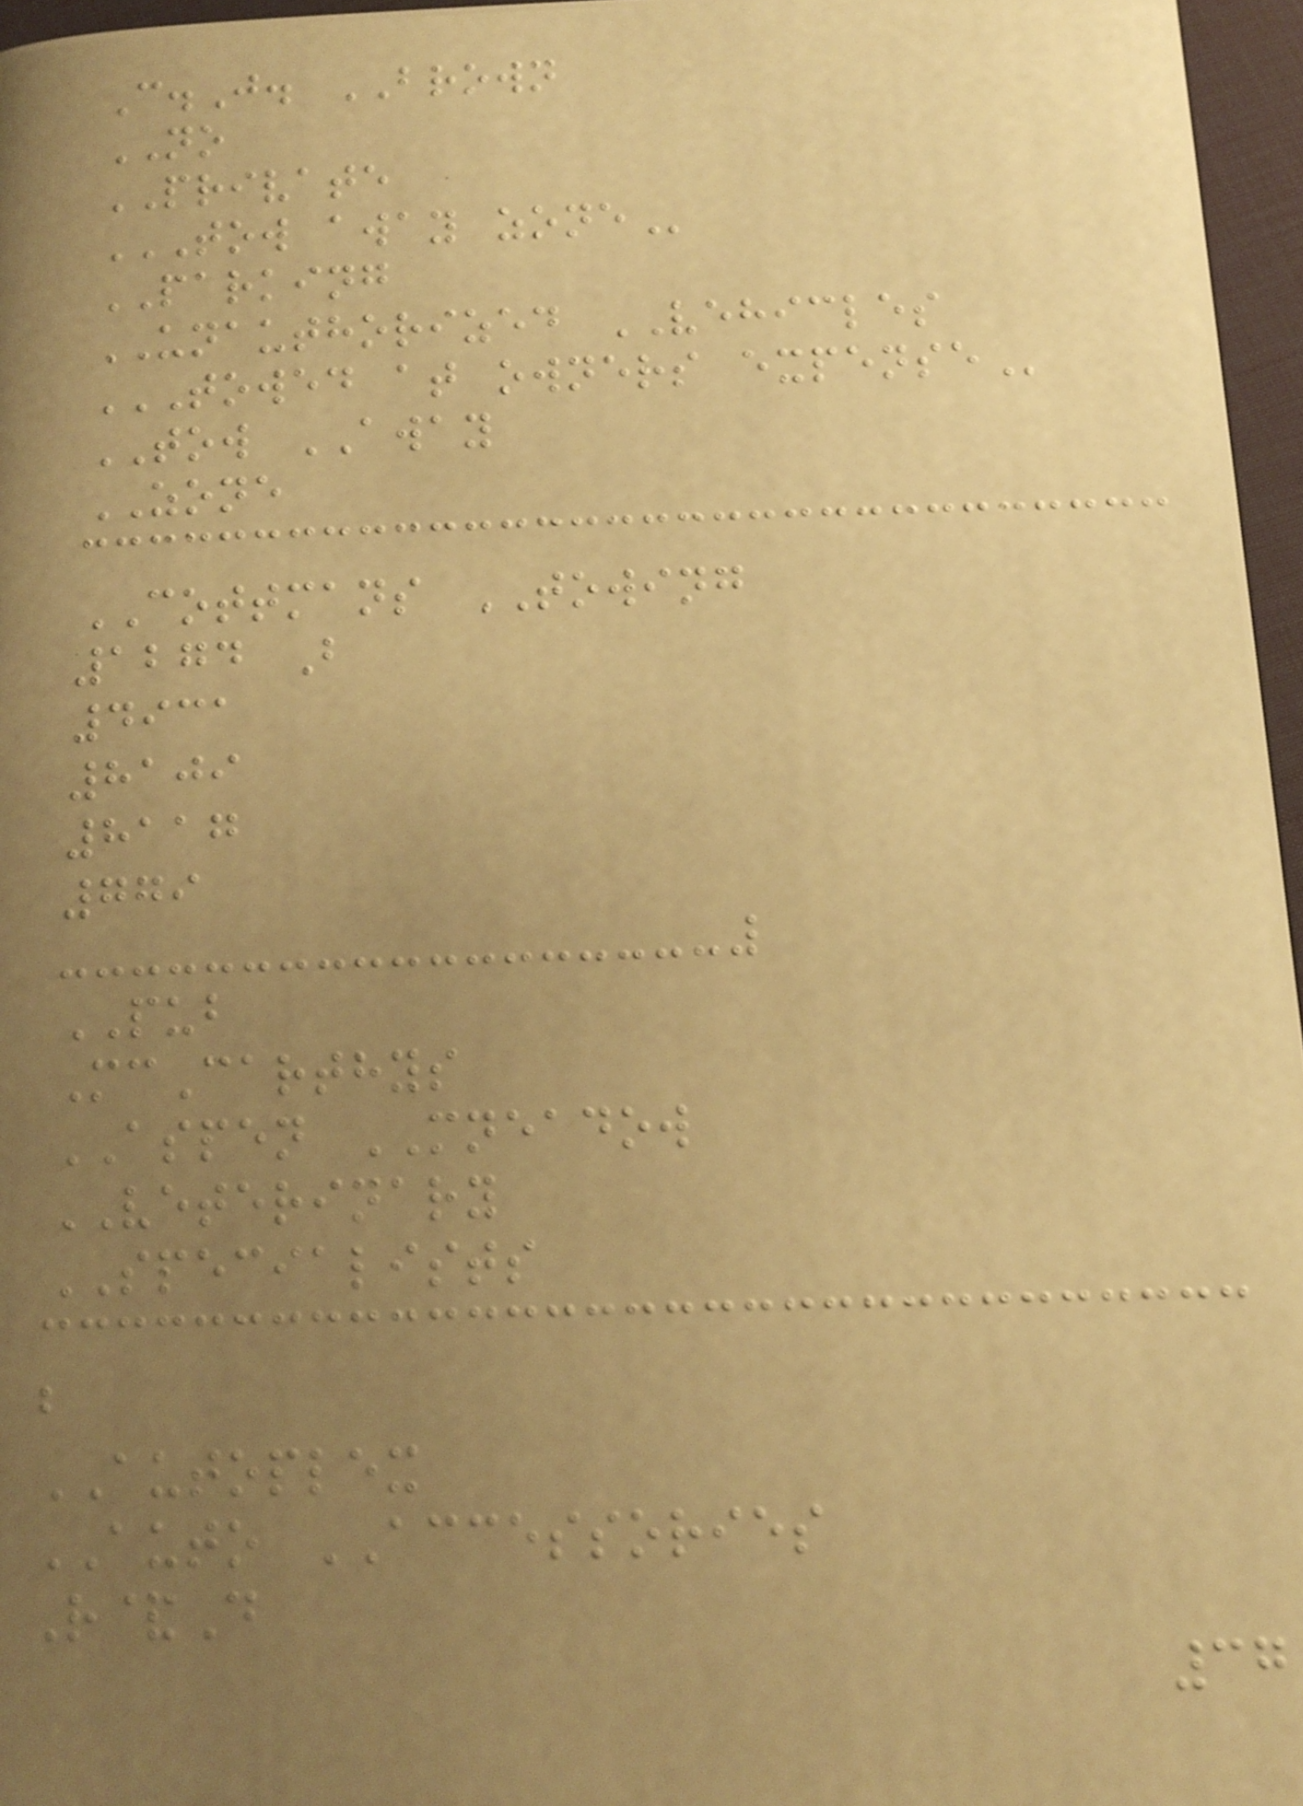C.J. BROWN
NO
PRIVATE
TOW AWAY ZONE
PARKING
UNAUTHORIZED VEHICLES
TOWED AT OWNERS EXPENSE
TOW AWAY
ZONE
COTTMANS TOWING
1274 B
4931
8109
8117
779
PUB
McCarthys
ASPEN MNEADOW
VETERINARY
SPECIALISTS
b
AUTOPLEX
AUTO ACCESSORIES
R&D
37
